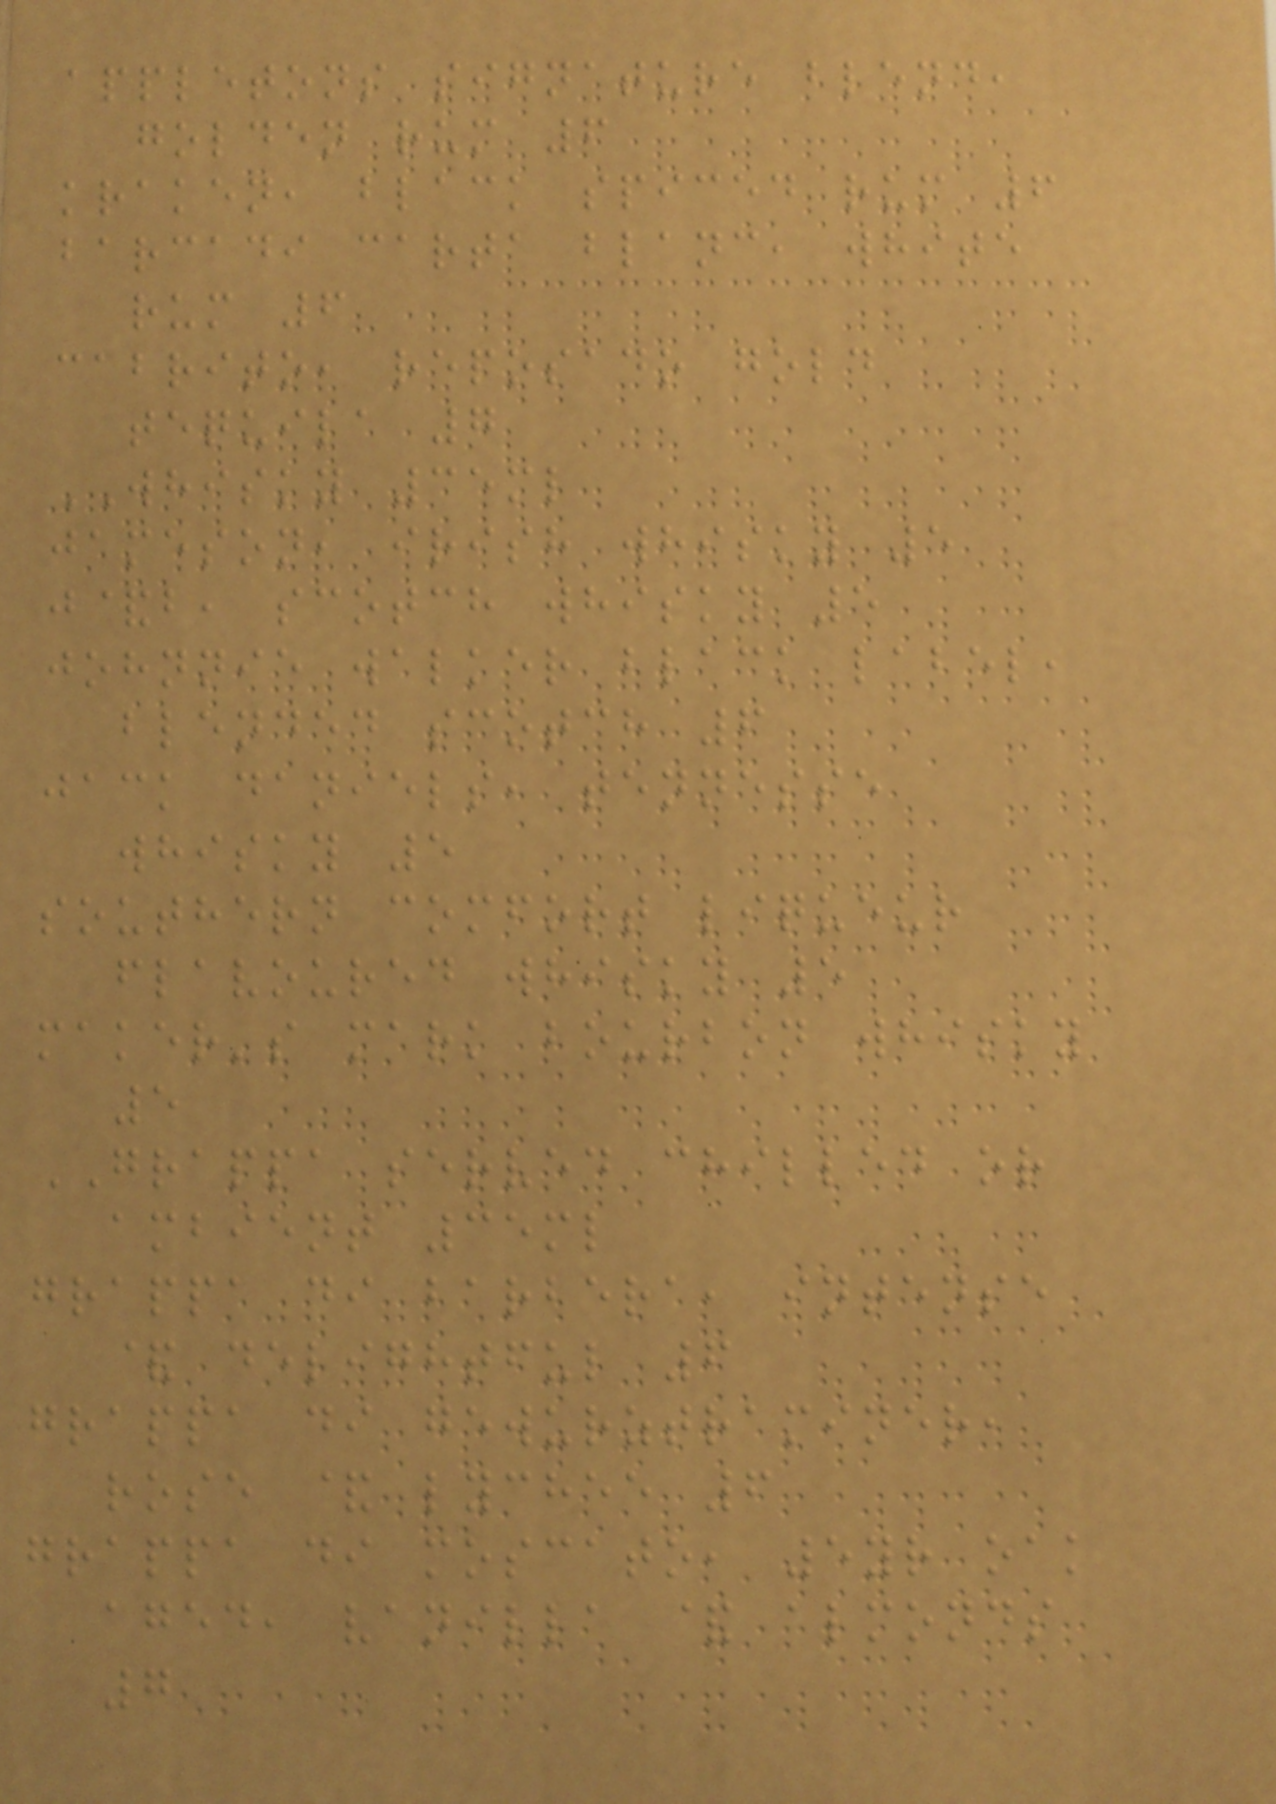appletons signature blend,
golden rum 6
kraken, black spiced rum 6
barcadi carta blanc, white
rum 6
cabrito, reposado gold
tequila 7
WHISKY 35ml
jameson, irish whisky 5
j&b, scotch whisky 5
johnnie walker black label,
blended scotch 6
jack daniels, tennesse
whisky 5
southern comfort liqueur
flavoured whisky 5
maker's mark bourbon whisky
5
GRAPPA served chilled or
ambient 35ml
grappa di barbera, intense
& delightful 6
grappa di gewurztraminer,
rose & lychee 6
grappa di moscato, 5yr oak
aged, vanilla & almonds
7
